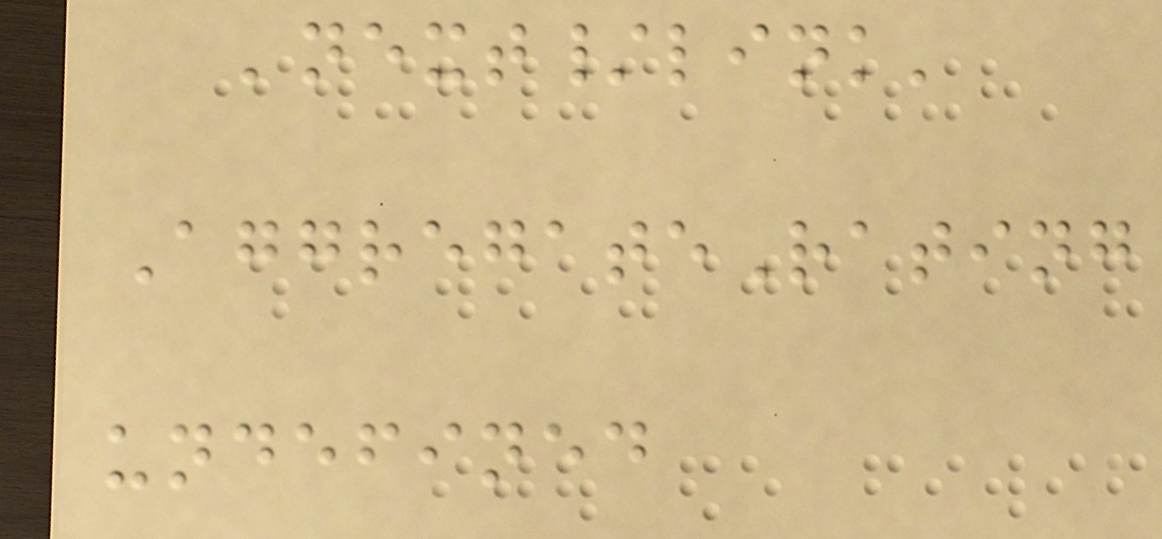'next/link'
AggregateRating
undefined
